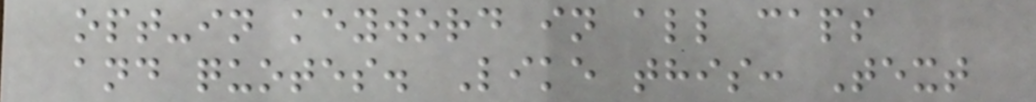opt-in keyword in all caps
and quotes. Like this: Text
